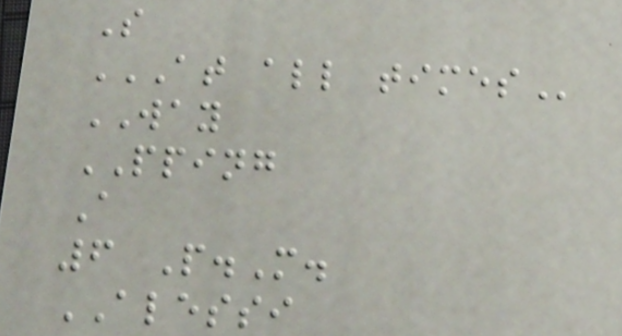S
AT ALL TIMES
WAY
PPING
A
6 P.M.
ALESSI
